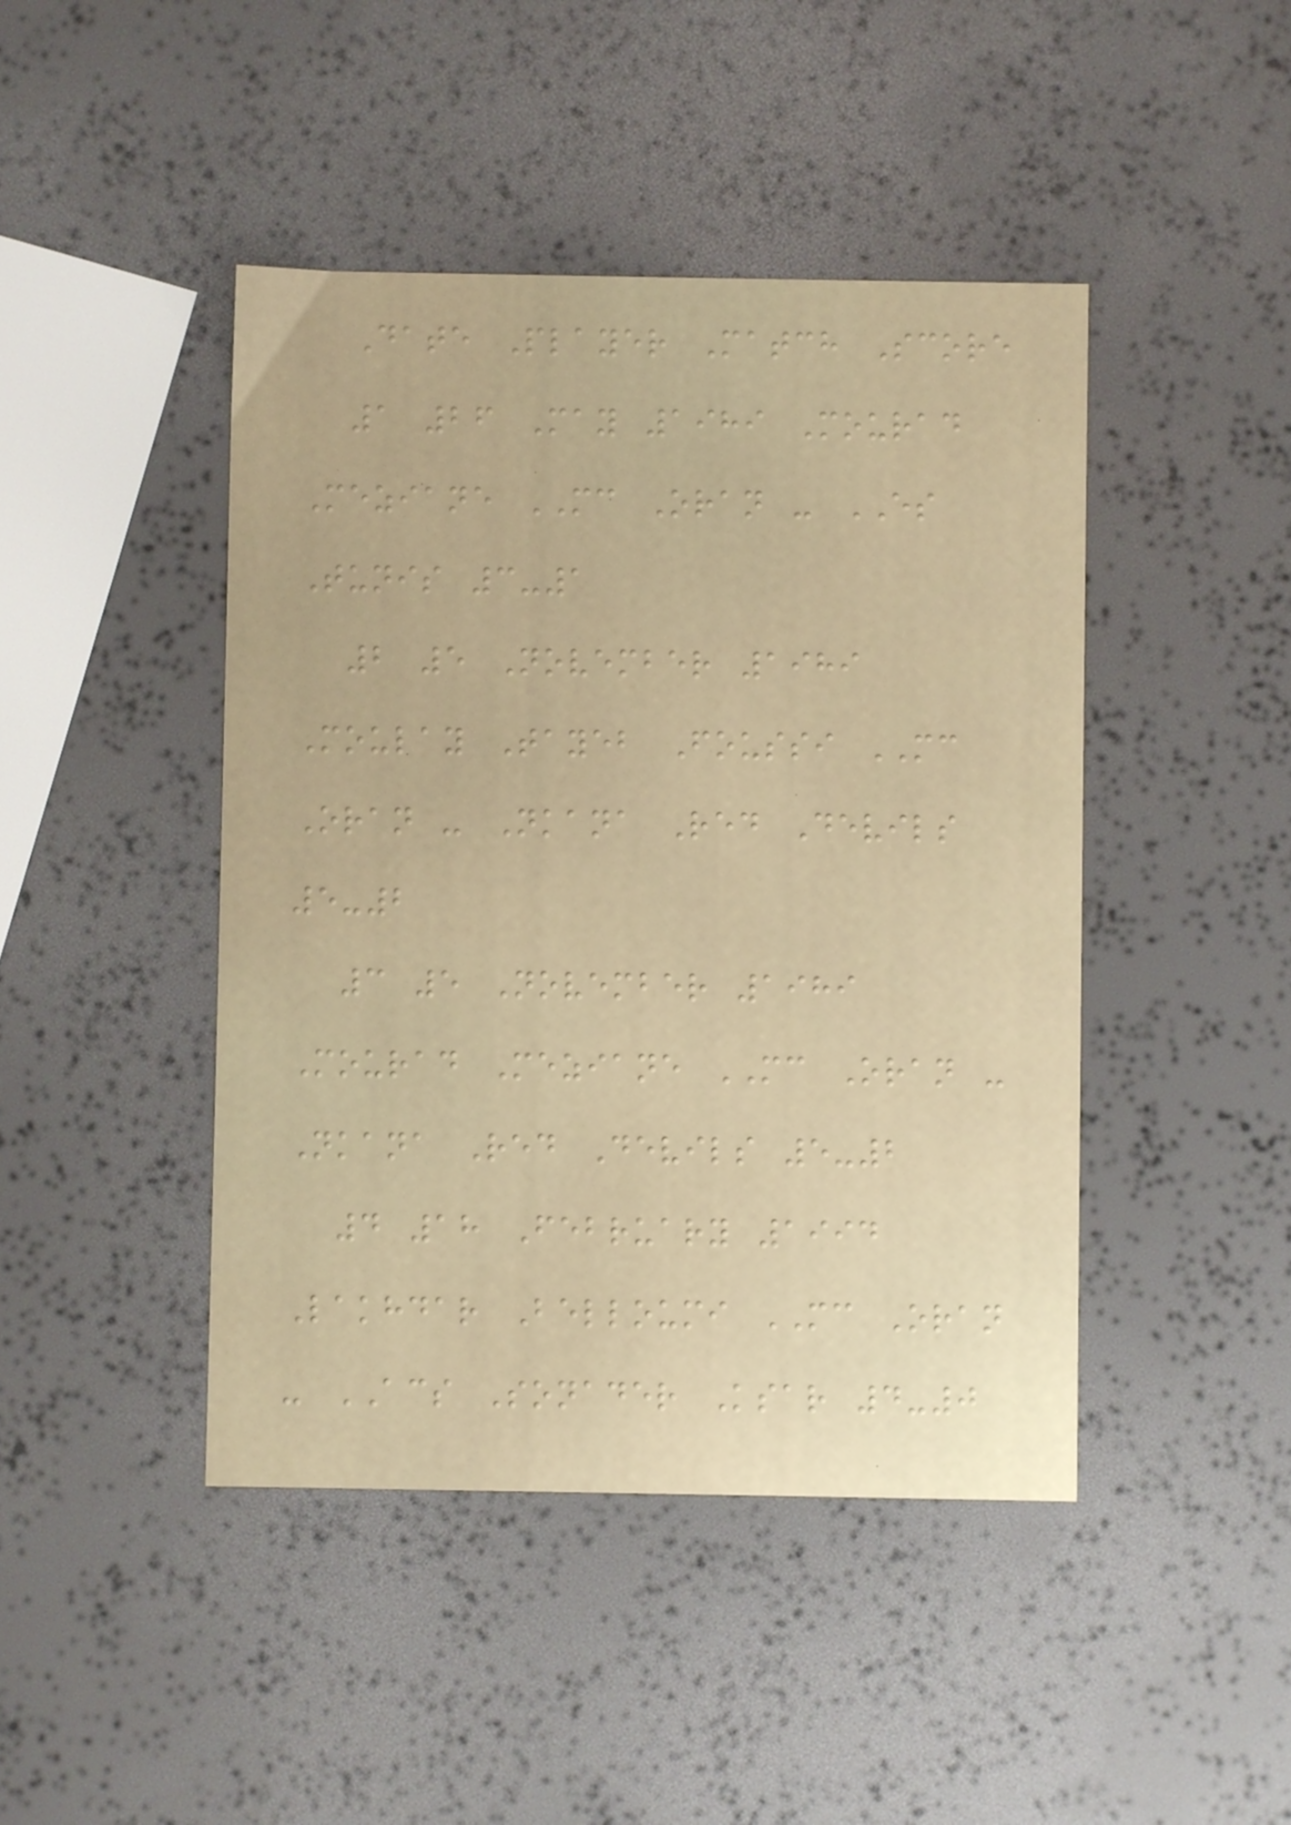Date Player Match Score
1 26 May 1989 Mourad
Meziane MC Oran - ES
Tunis 3-1
2 5 November 1989
Moulay Tayeb Foussi MC
Oran - Nkana Red Devils
5-2
3 5 November 1989
Mourad Meziane MC Oran -
Nkana Red Devils 5-2
4 18 February 1994
Lakhdar Belloumi MC Oran
- ACS Sonader Ksar 4-0
